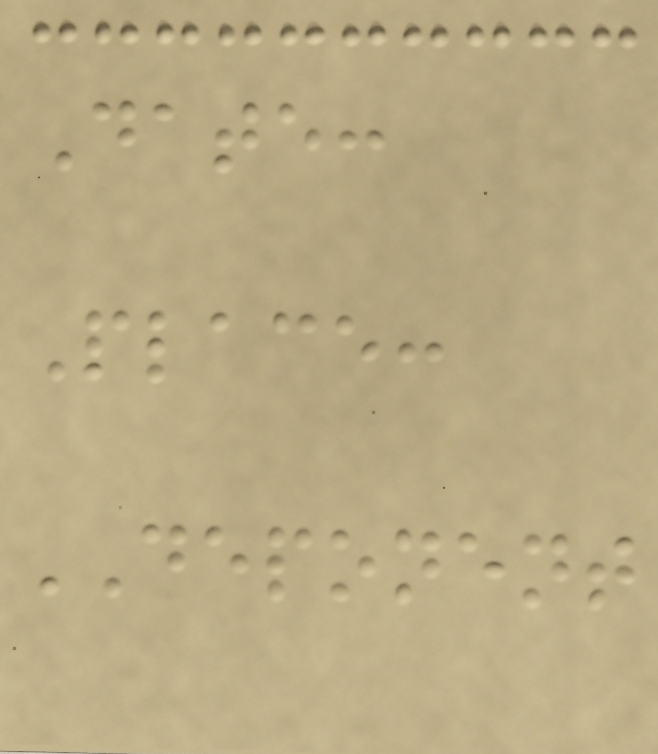Date:
Place:
DEPONENT
